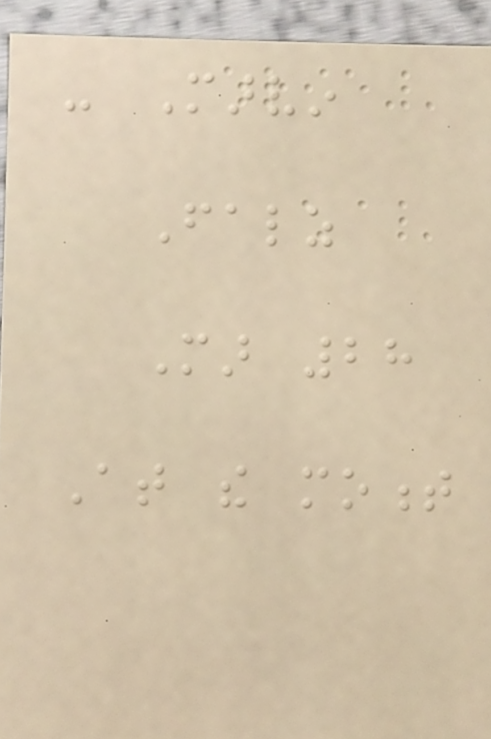- Marvin
Falz
Mar 28
At the moment
